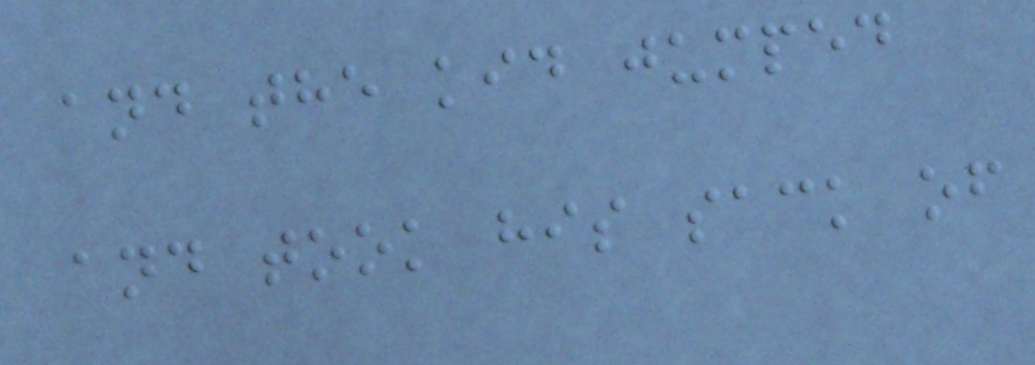and the kid jumped
and took his sack of
